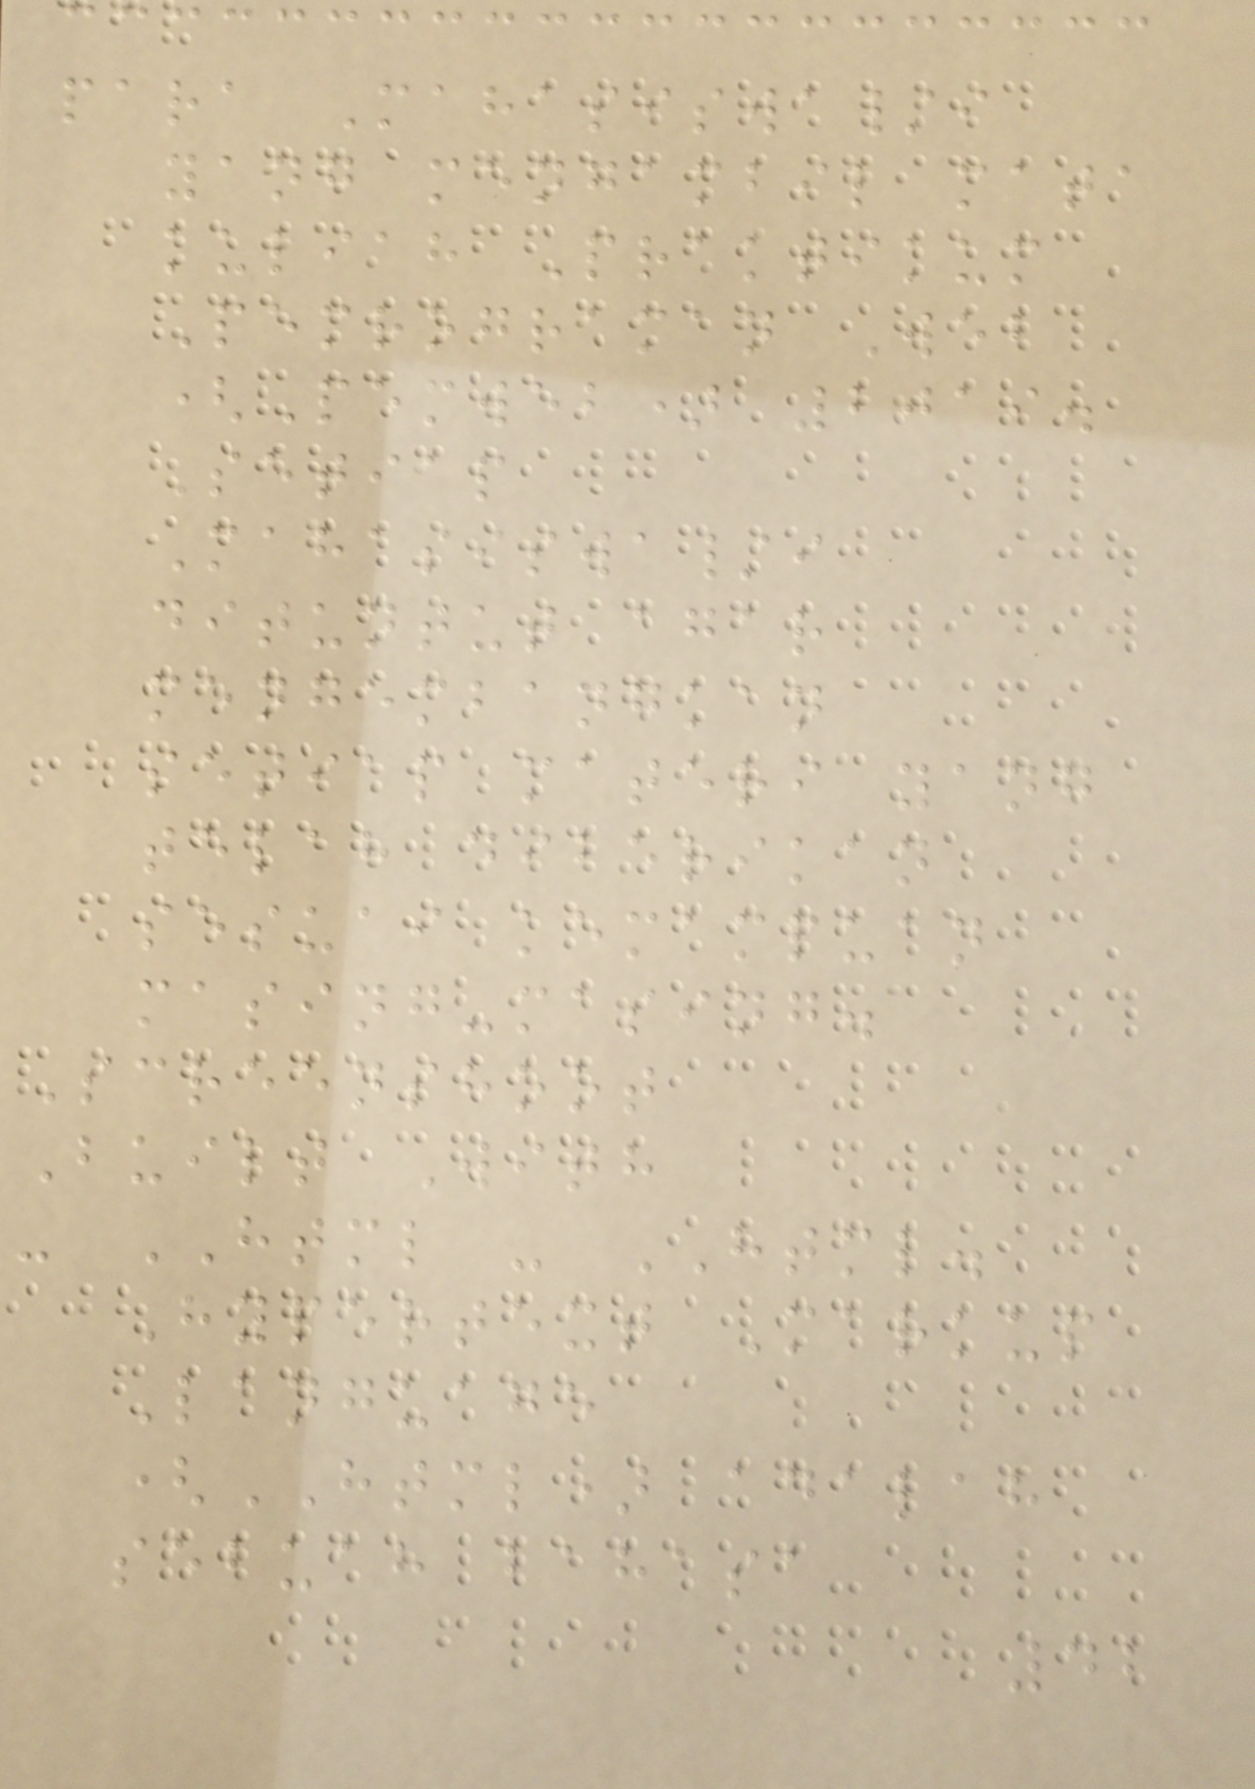para Mahasiswa/i
yang mengambil mata
kuliah Praktikum
Pemrograman Web
(Pemweb) 2019.
Setiap
Mahasiswa/i
dituntut agar
mengembangkan
setiap materi yang
telah diberikan
sesuai kemampuan
masing-masing.
Screenshoot
Built With
- HTML - HTML.
Hypertext Markup
Language
(HTML) adalah
sebuah bahasa
42
